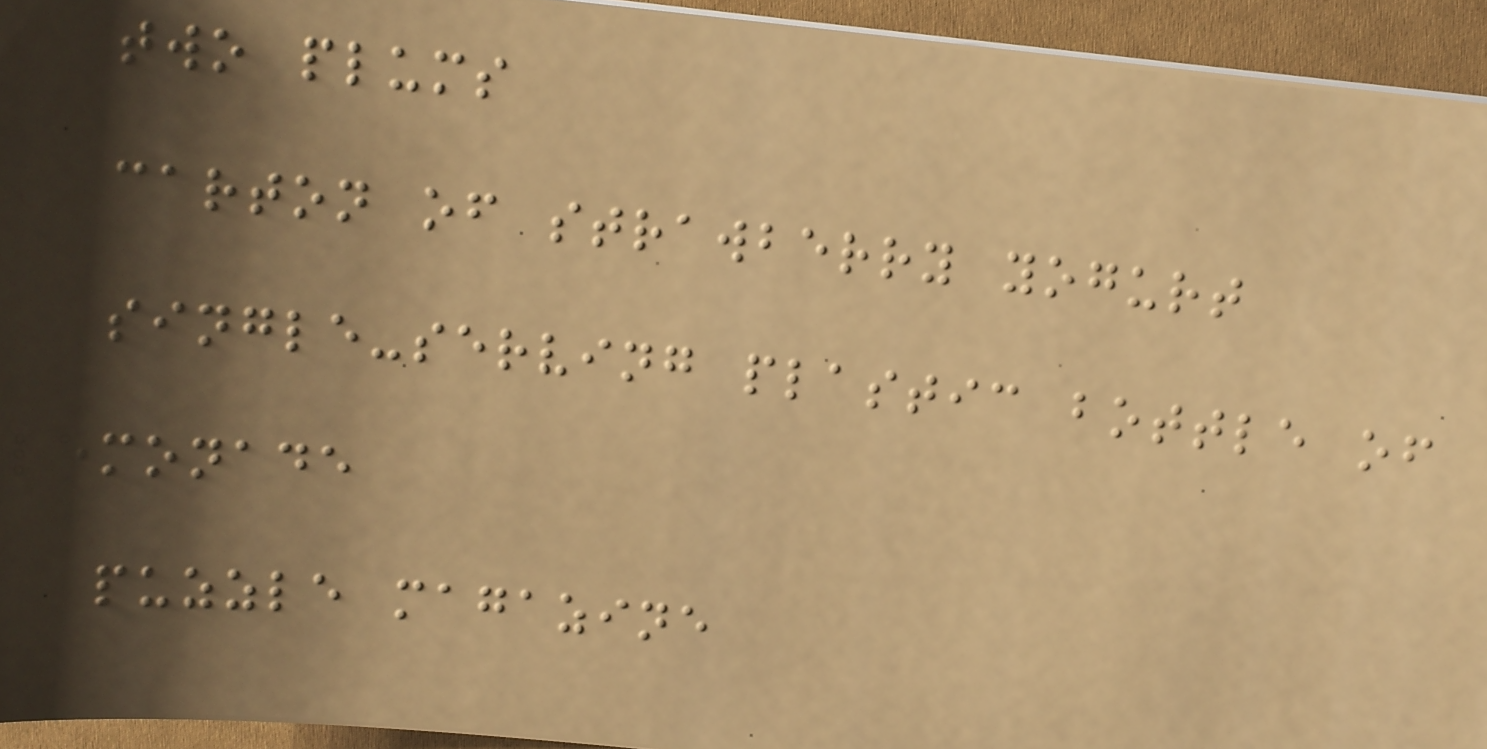two plums
carton of strawberry yogurt
single-serving plastic bottle of
lemonade
puzzle magazine
